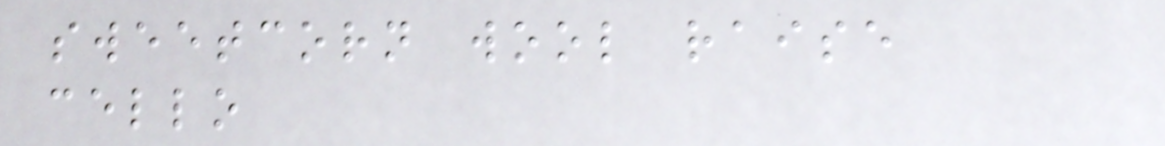sweetcorn wool raise
cello
